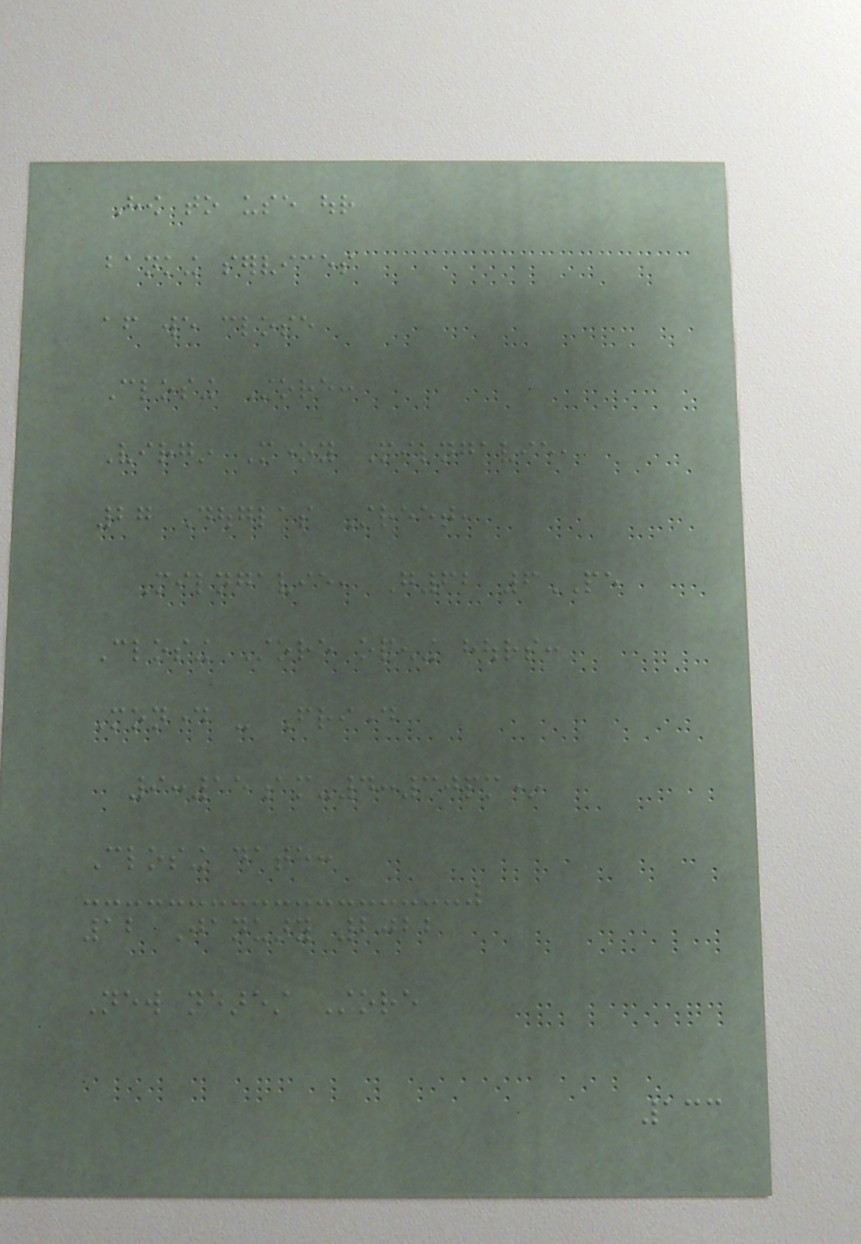How to use our
banking services
after we close
Closing Store:
Virgin Money Milngavie,
27 Douglas Street,
Milngavie, G62 6PE
Closing Store opening hours:
Monday - Friday
9:15am-4:30pm*
Closing date:
12 January 2022
New nearest Store
133
